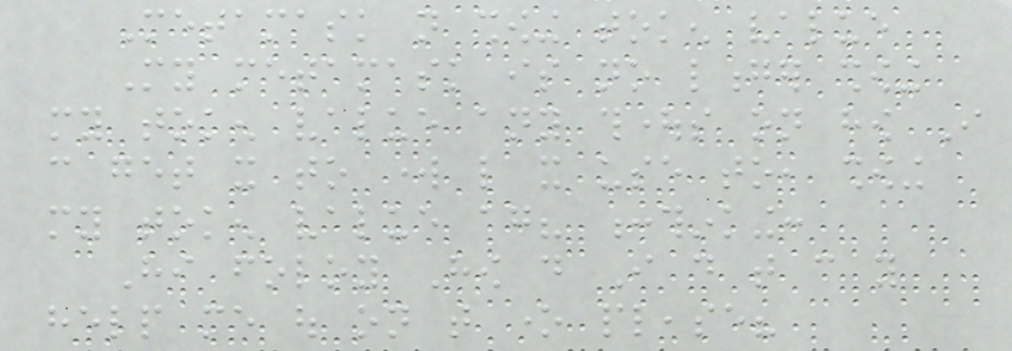Metamask not showing token value
My metamask is no longer showing
my token value any thoughts on how I
can get it to work like it use to, showing
my token value again? :thinking:
Hi foloy How do I do that can you
help me out on that one please?
